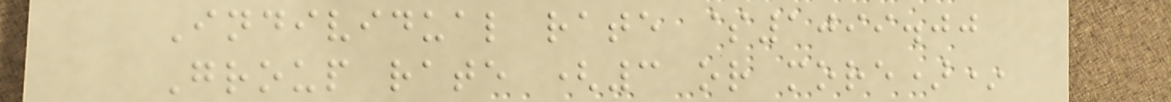Individual rate $1099.00
Group rate (3 or more)*
